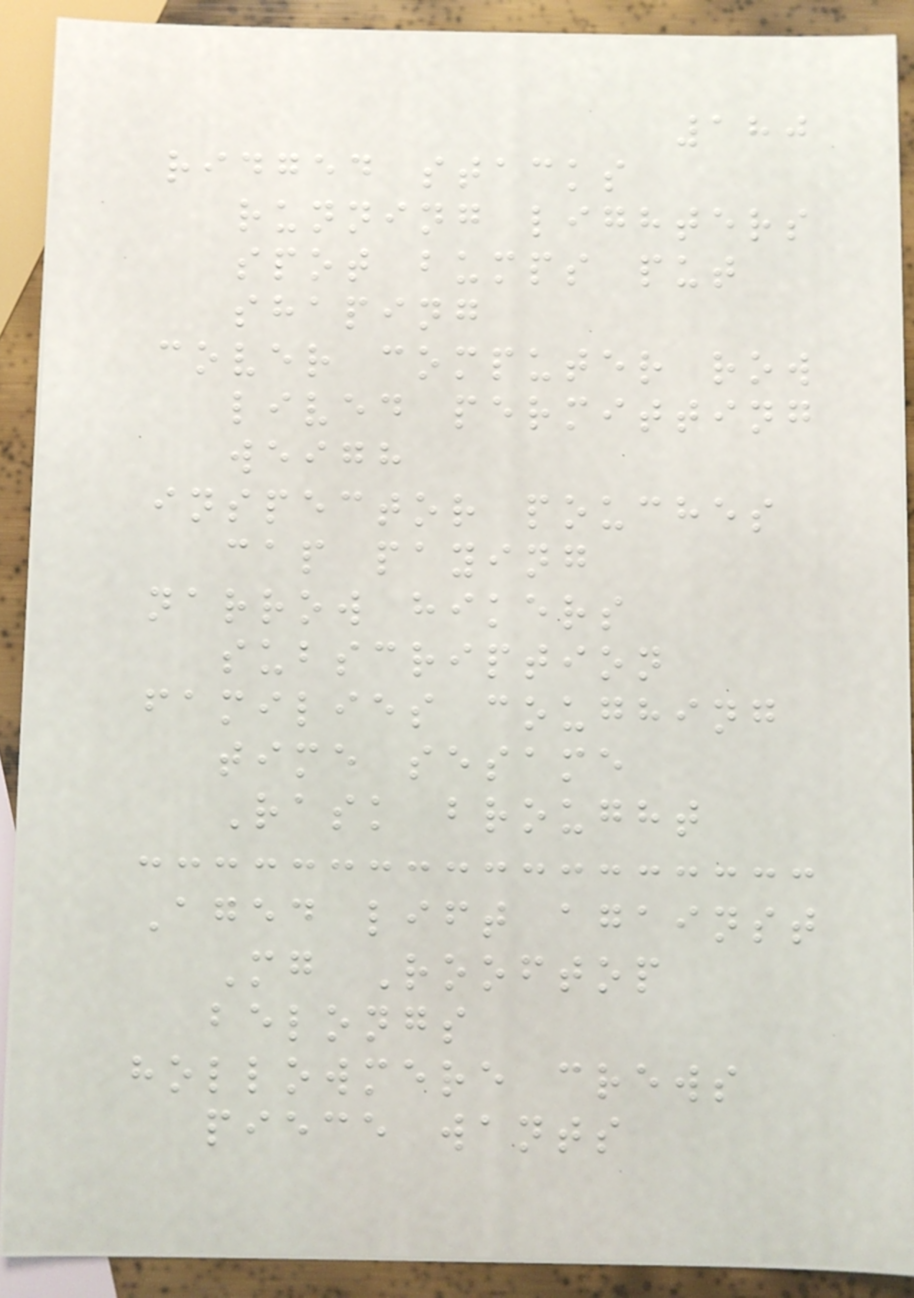180
ridged stacks
running lighters
spot bumps put
shaping
cover computer row
lived permitting
weigh
inspector pouches
cap paying
narrow hikers
subscription
families coughing
time sesame
Rask brought
Aged lift against
Mg Rooftop
belongs
hollowmere crews
piece wants
